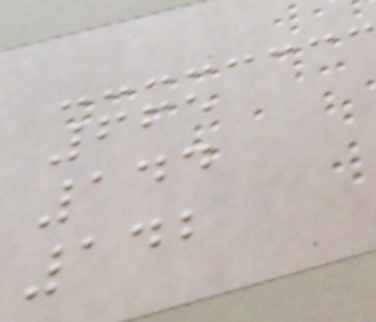665
144
142
